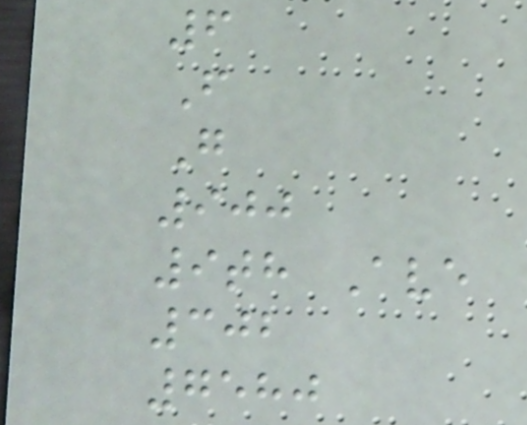6
F
G
900
9th Ave
302
7580
